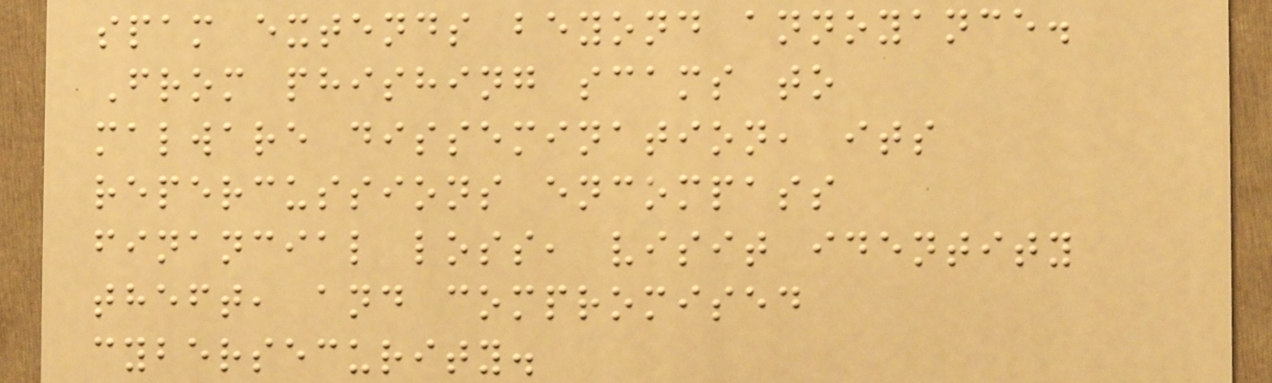spam extends beyond annoyance.
From phishing scams to
malware dissemination, its
repercussions encompass
financial loss, visit identity
theft, and compromised
cybersecurity.
